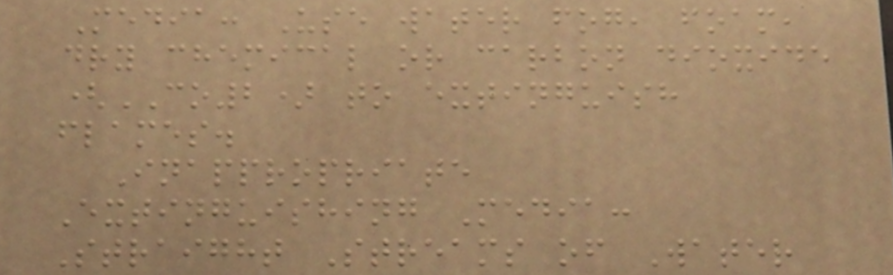Media: Use water fog, foam,
dry chemical or carbon dioxide
(CO2) to extinguish
flames.
Inappropriate
Extinguishing Media:
Straight Streams of Water
